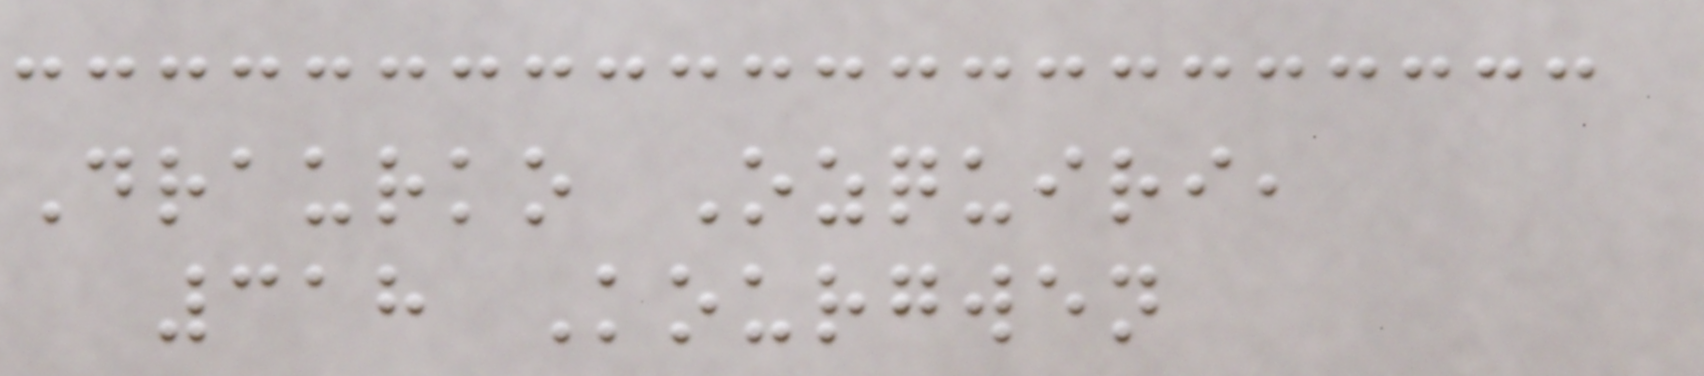Draurko Ozquiri,
318 Kourgwen
